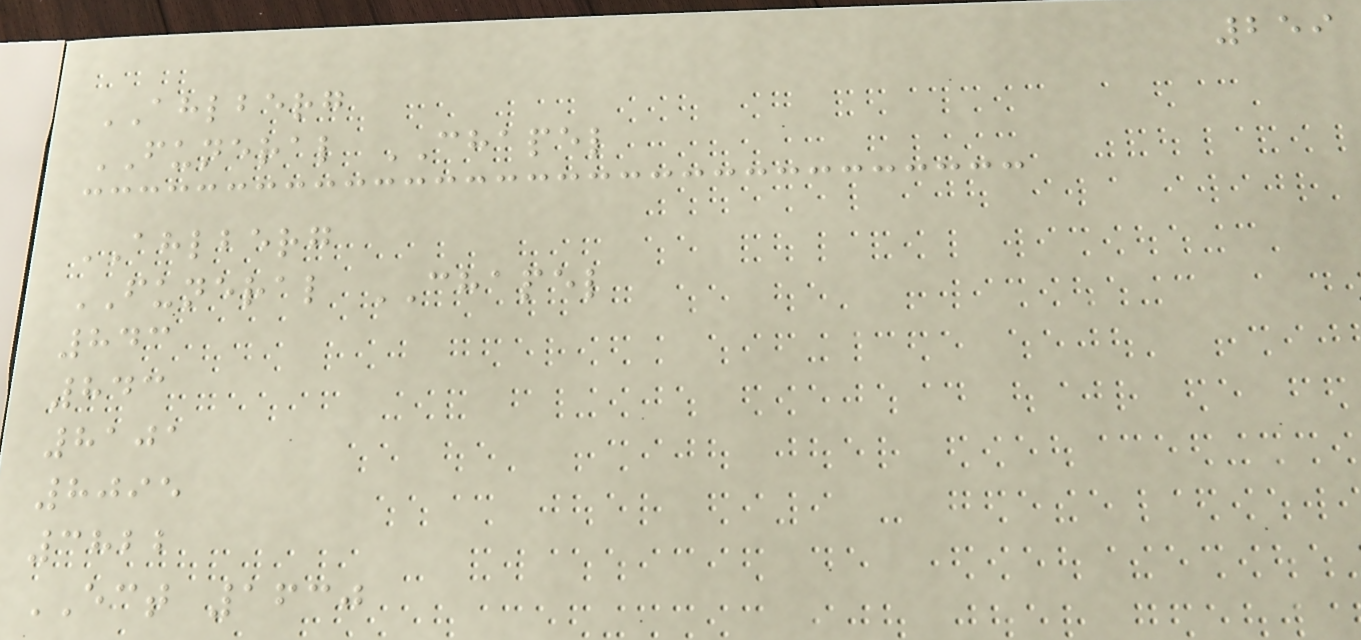259
AHLBERG
FUNERAL CHAPEL
AHLBERG
FUNERAL CHAPEL
843
843
8101
8095
3822
ECT 1630
